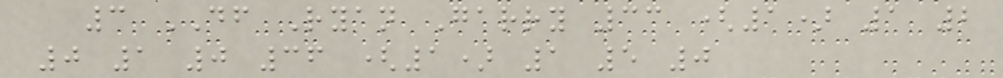3 DF Ryan Garry 33 (1) 1 2
0 1 0 36 (1) 1 5 0
